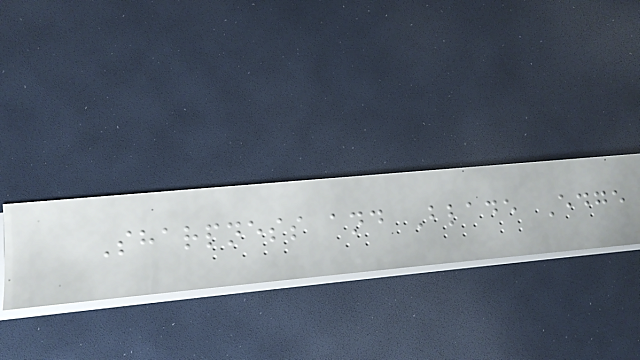Sharpness and Blade Edge
